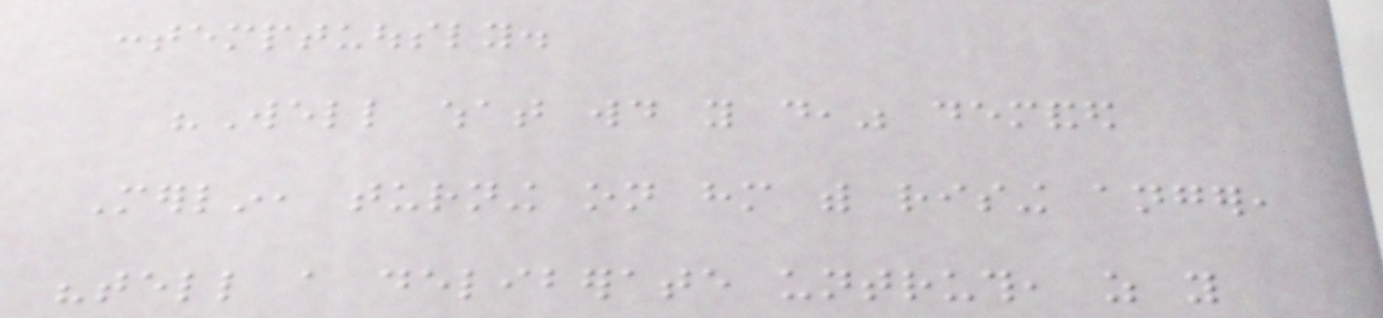contemptuously.
"Well what would you do," demanded
Merlin, turning on him with rising anger,
"tell a deliberate untruth, as you
